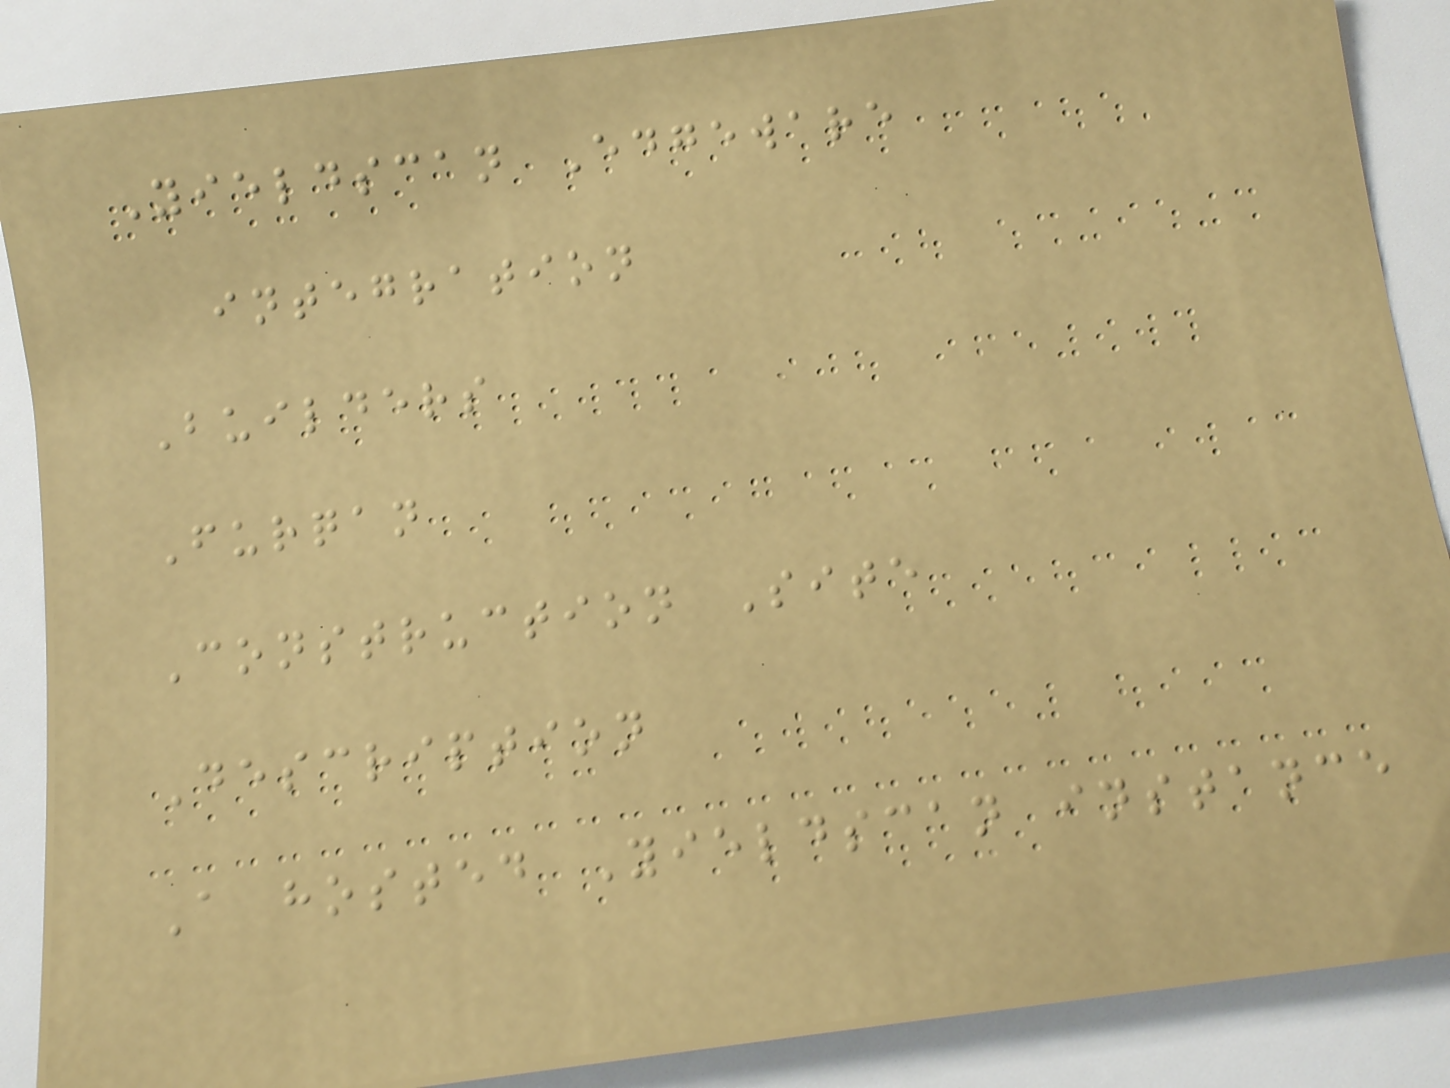Yieldscan Edgeware
integration
Builders
Furqan
Construction Site
Description
A hosted Yieldscan instance
